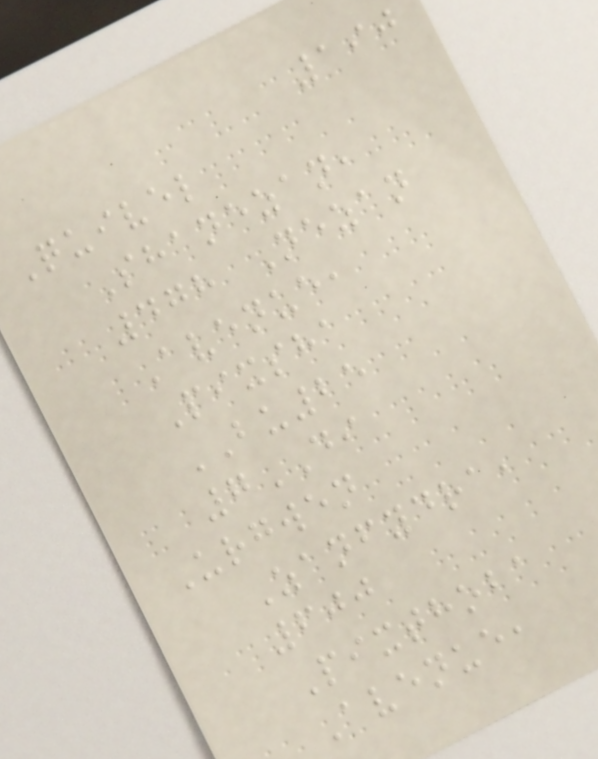190
Quivel
Shanezan,
478 Nezan
Avenue,
Pixsha
BU25
7DI
Urgwen
Zanfydra,
600
Pixthoba
Avenue,
